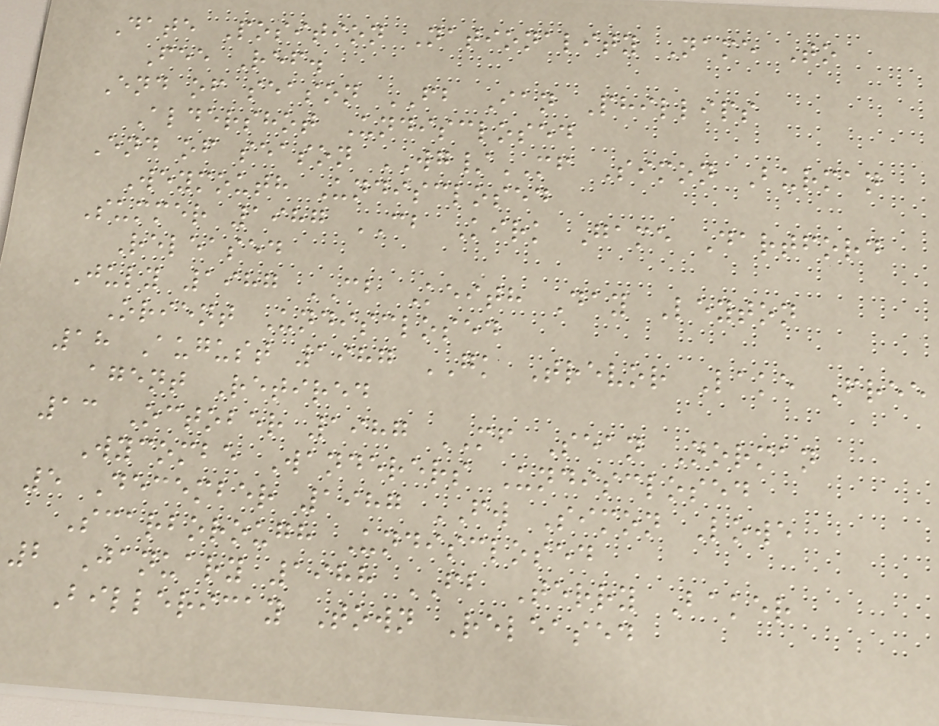Date Position Nationality Name To
Fee Ref.
End of season FB Ian Phillips
Aldershot Undisclosed
End of season WG/MF Simon Burman
Weymouth Undisclosed
Summer 1987 CB Kirk Game Dartford
Released
July 1987 CB Keith Day Leyton
Orient Undisclosed
18 August 1987 GK Trevor Lake Free
agent Retired
13 October 1987 MF Sean Norman
Wycombe Wanderers Undisclosed
5 December 1987 FW Simon Lowe
Scarborough Undisclosed
2 January 1988 FB Terry Baker
Billericay Town Released
